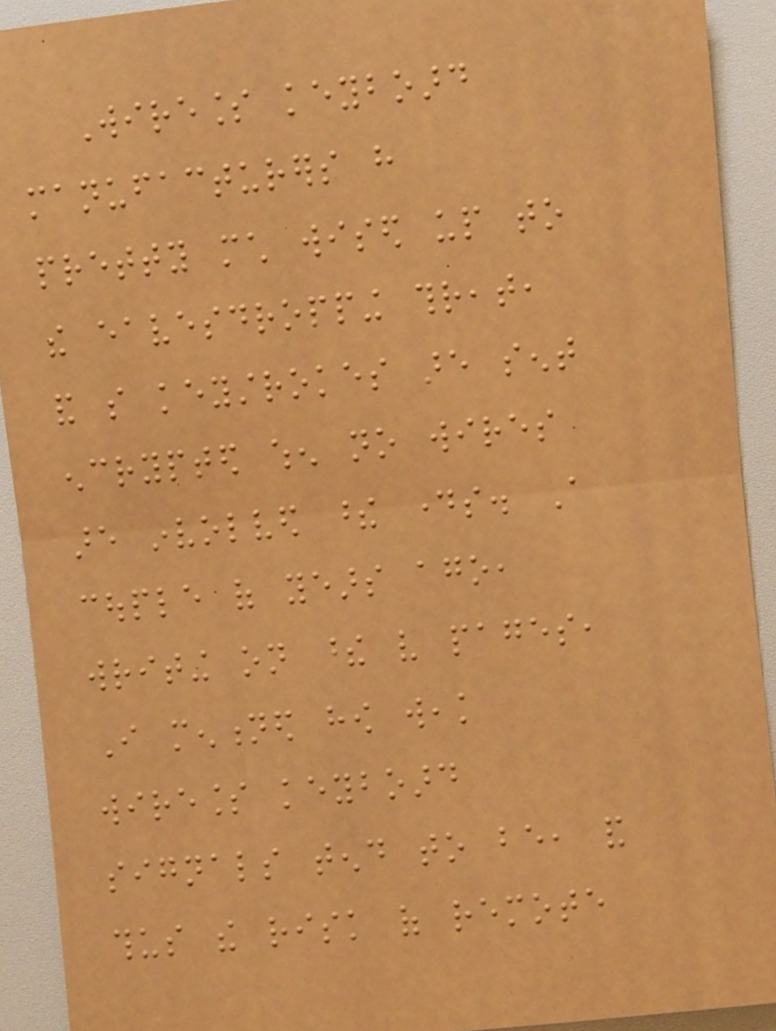Wireless keyboard
manufacturers have
pretty much wised up to
the eavesdropping threat,
and so keystrokes are sent
encrypted when no wires
are involved these days. A
couple of years ago,
writing on these very pages,
I mentioned how weak
wireless keyboard
signals tend to be, and
thus the risk of remote
